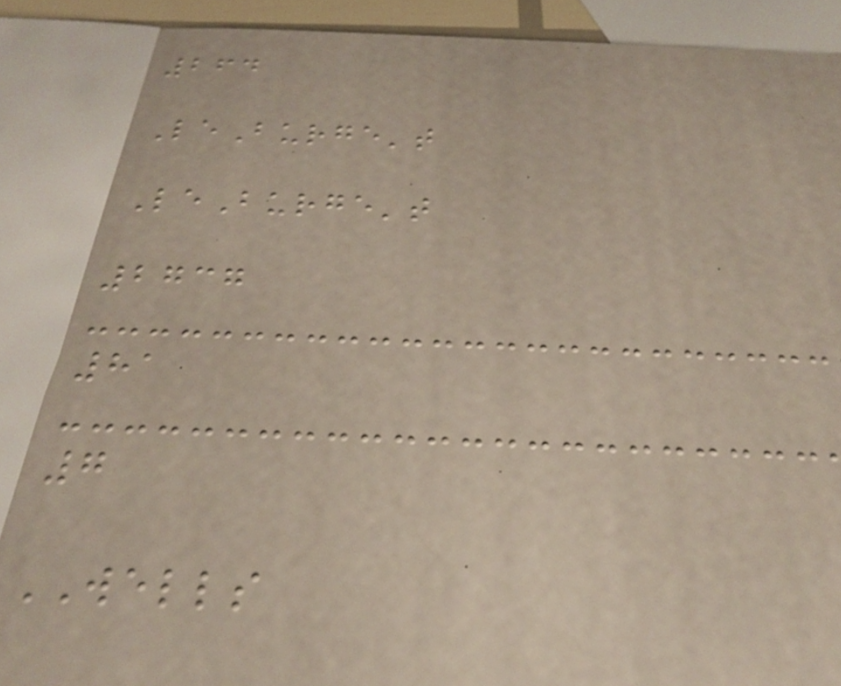264
LeBurge't
LeBurge't
2737
81
7
WELLS
